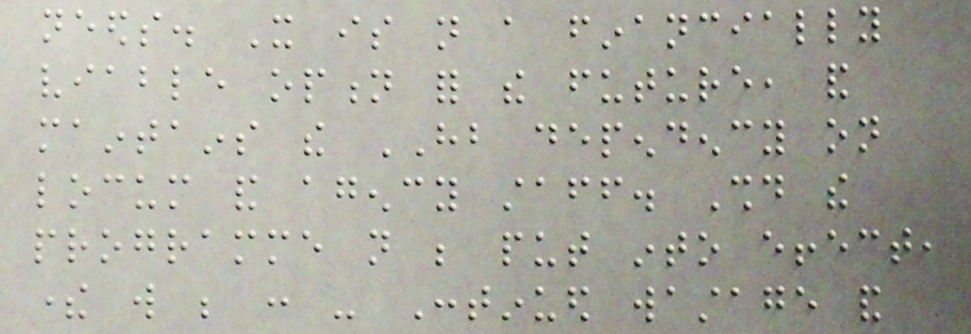needs. It is not a financially
viable option for the future, and
maintains the HB dependency on
locum and agency staff. Should the
programme not be put into effect,
there will be : - Continued wastage and
